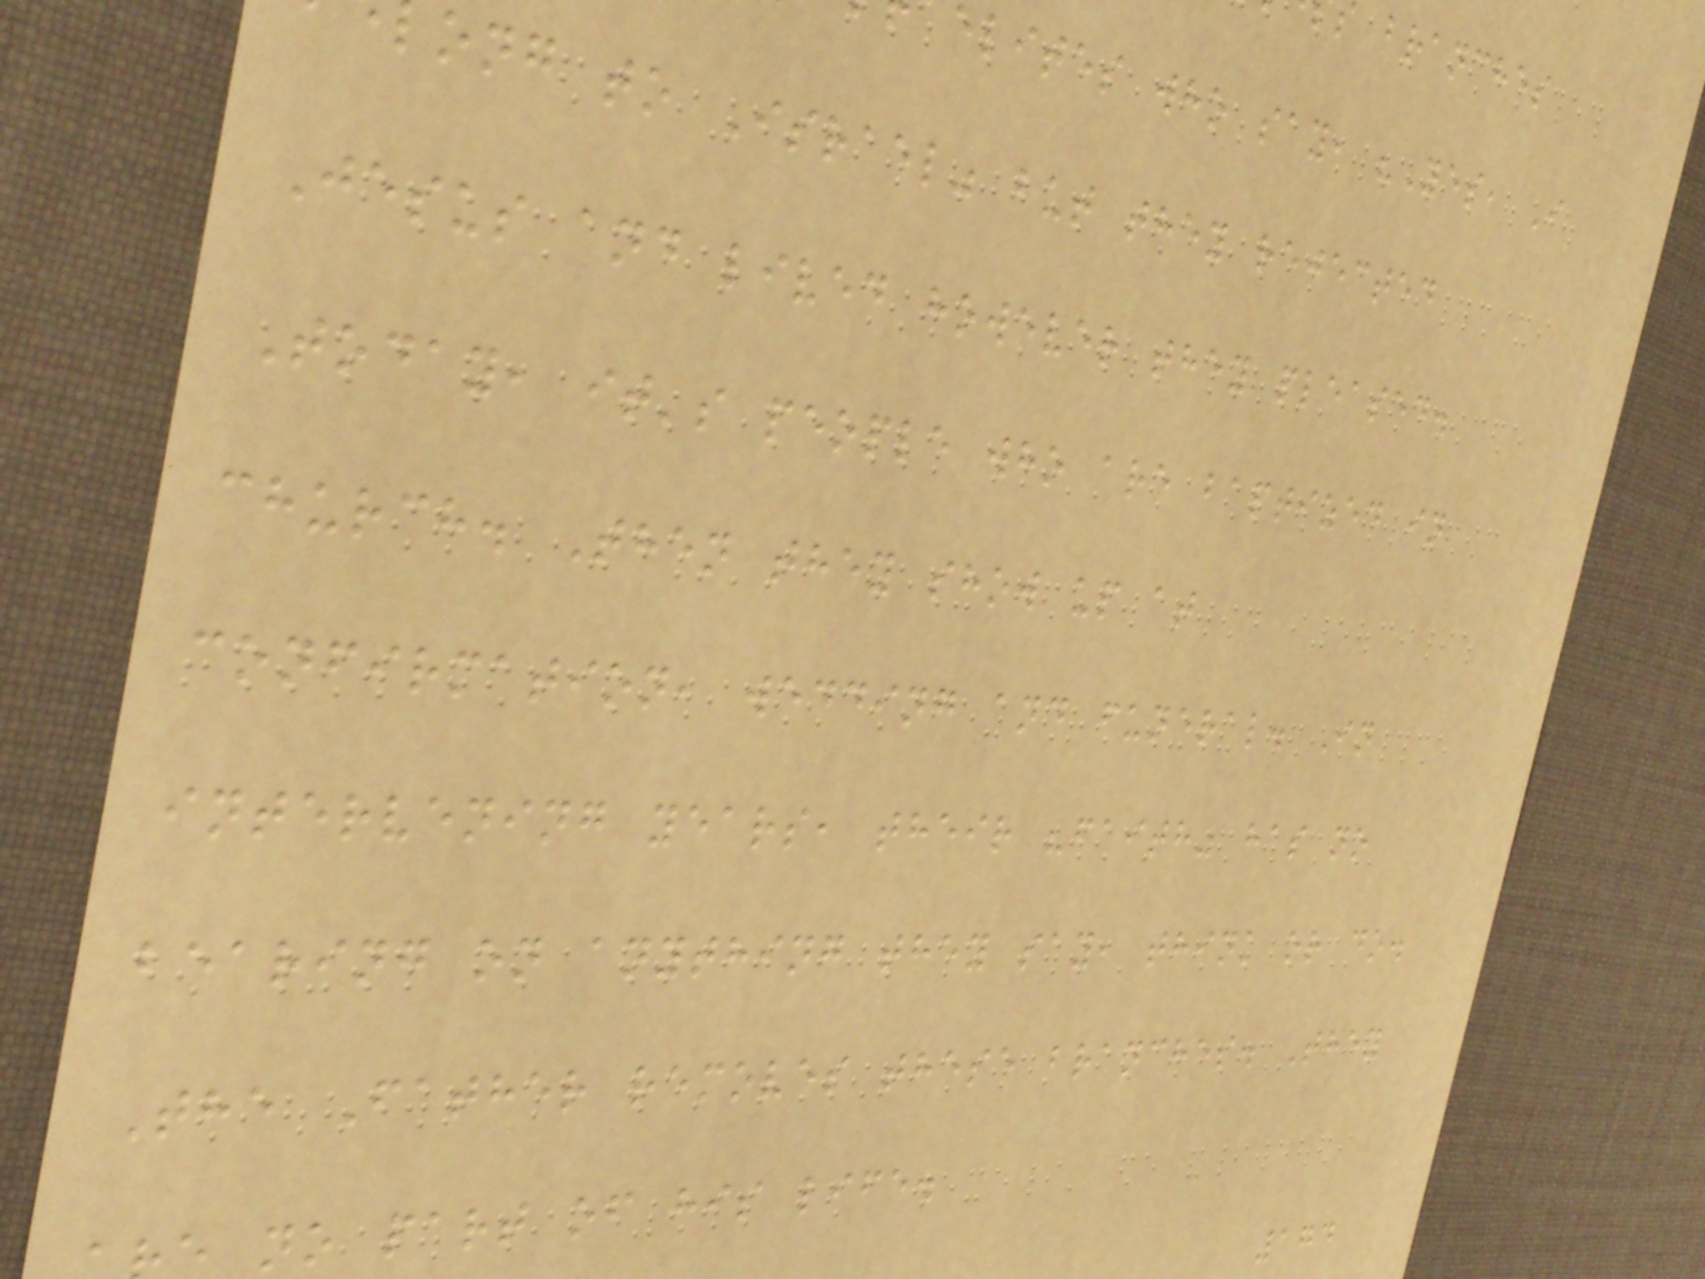elites who say, "Yes, I
ong to Israel" but they rejected
Jesus and lived however they pleased.
Today, it's people who are baptized in
church. Then they show up at
confirmation, wedding and funeral. In
intervening years, their "faith" has no
bearing on anything they say, think or do.
The Father removes these branches. They
no part of his life.
174
